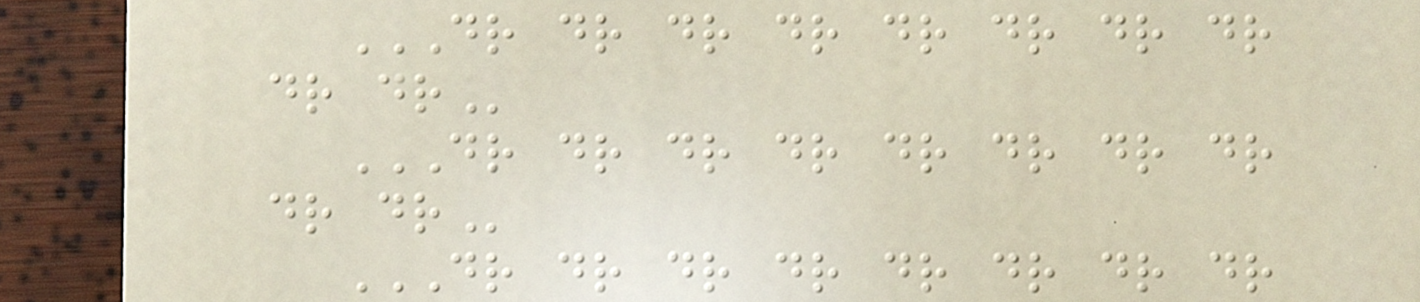DR DR DR DR DR DR DR DR
DR DR
DR DR DR DR DR DR DR DR
DR DR
DR DR DR DR DR DR DR DR
